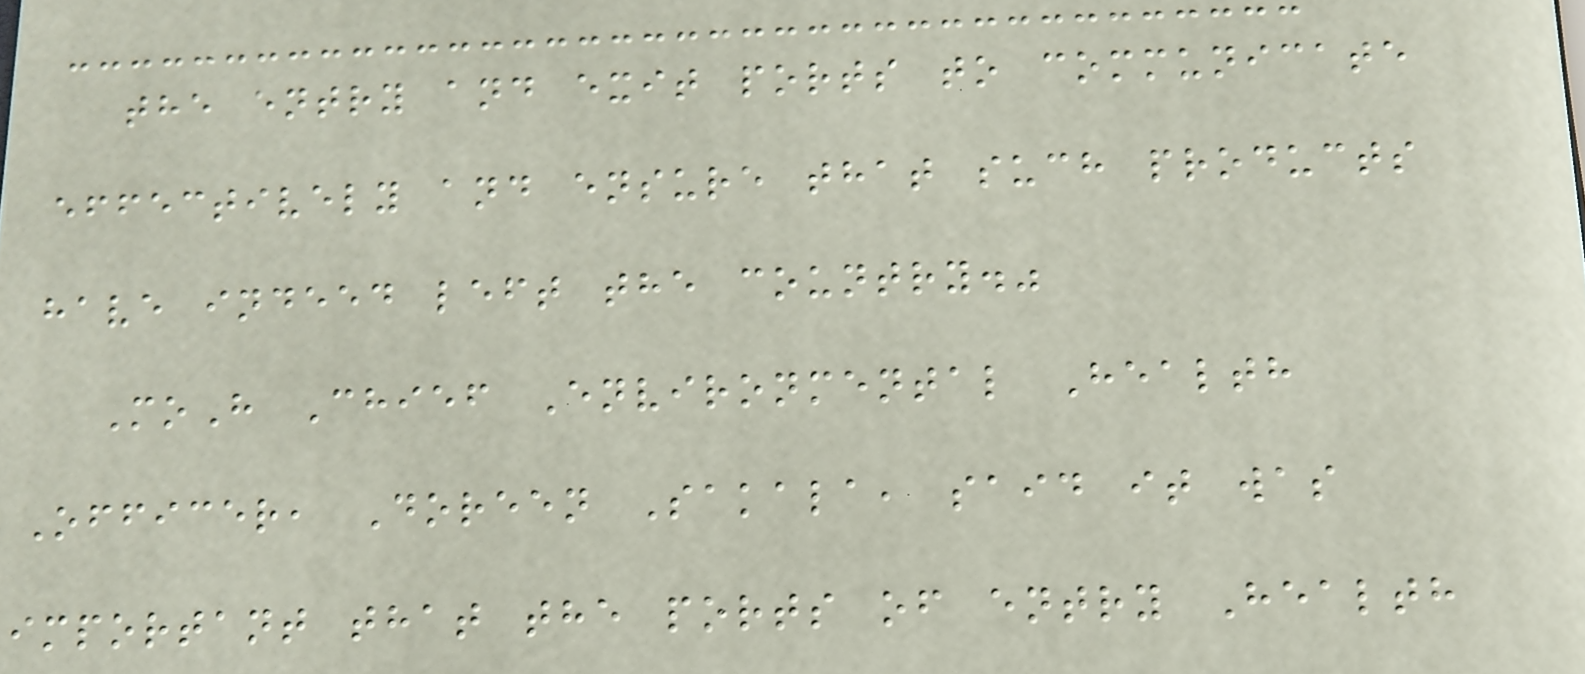the entry and exit ports to communicate
effectively and ensure that such products
have indeed left the country."
MoH Chief Environmental Health
Officer, Doreen Sakala, said it was
important that the ports of entry Health
